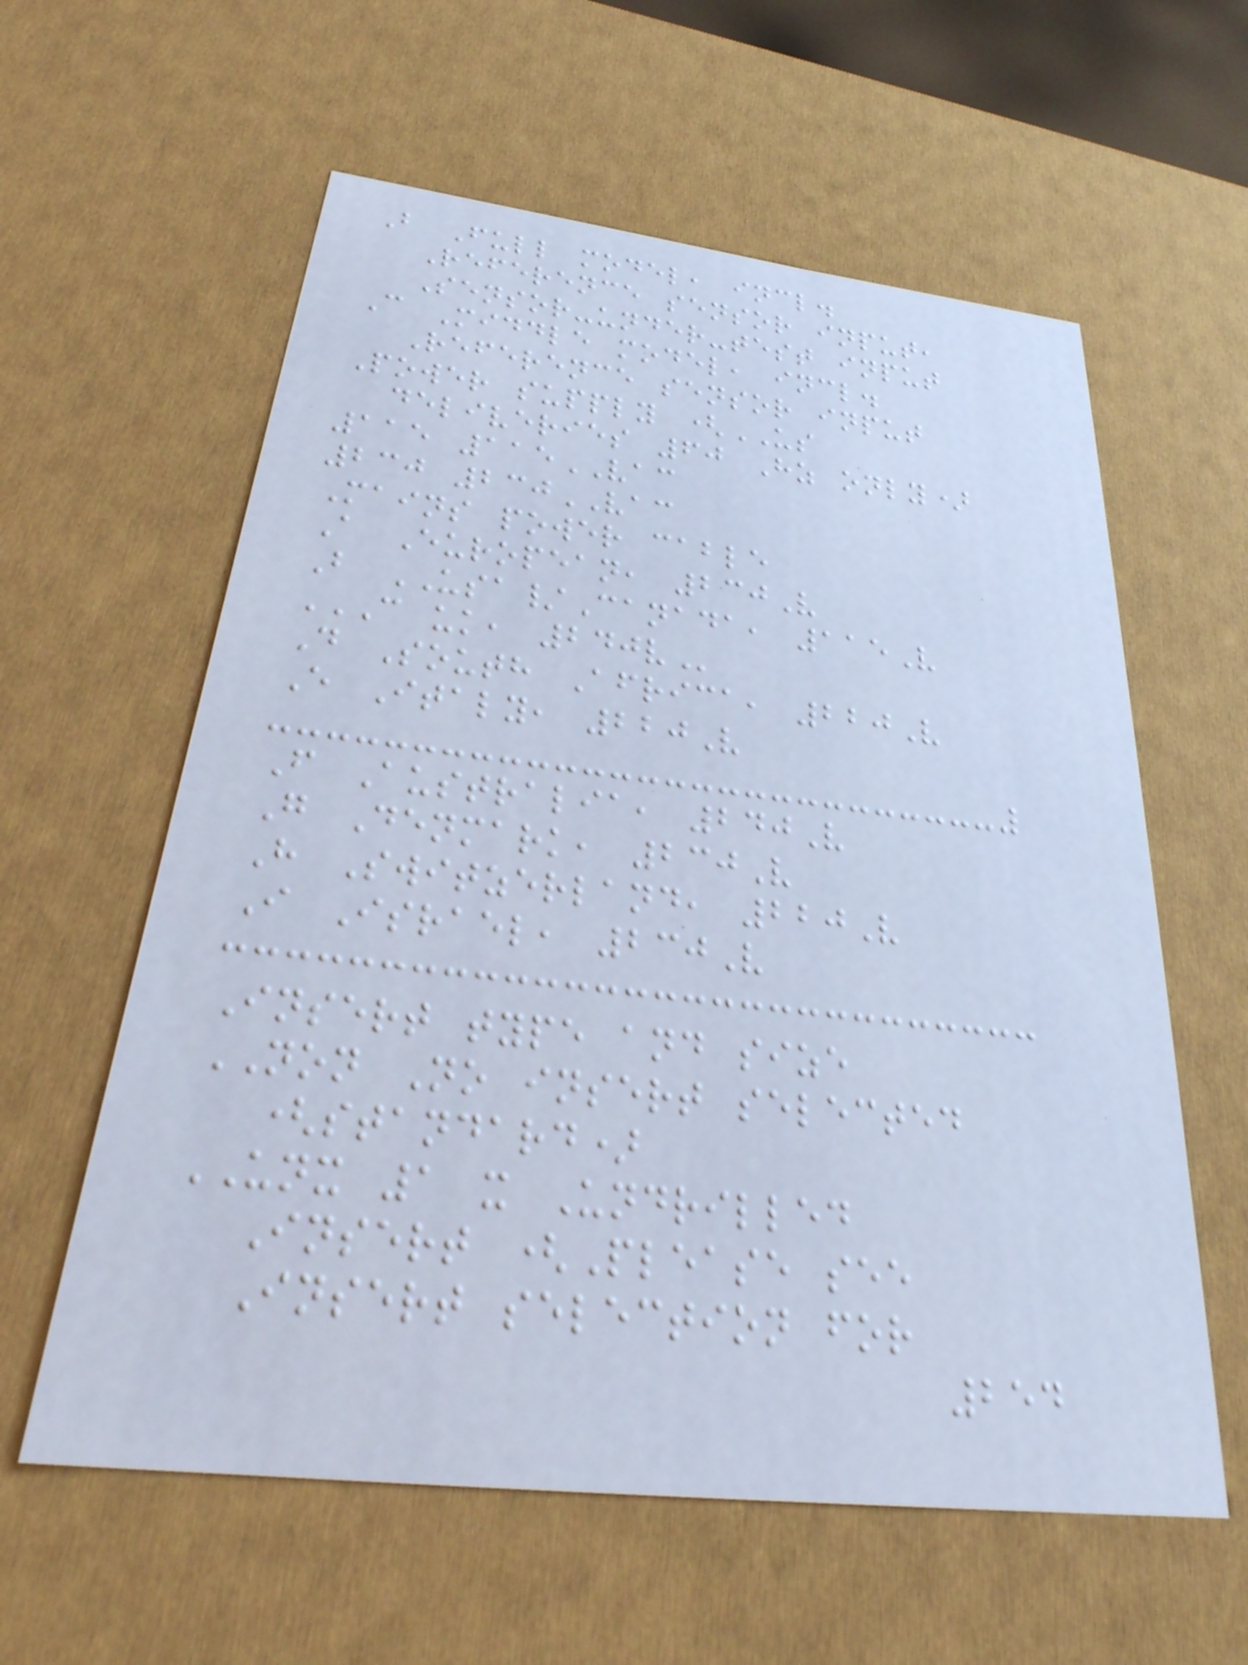B Full model, incl.
Reference sensor input,
Sensor-under-test input
C Middle model, incl.
Reference sensor input
Power supply (US
deliveries 60 Hz only)
115 115VAC
230 230VAC
Mains power cable
A European, 230V
B USA/Canada, 115V
C UK, 240V
D South Africa, 220V
E Italy, 220V
F Australia, 240V
G Denmark, 230V
H Switzerland, 220V
I Israel, 230V
Insert type and size
NON No insert selected
(standard)
UNX 1 x Undrilled
Insert (Please see
Insert selection for
254
